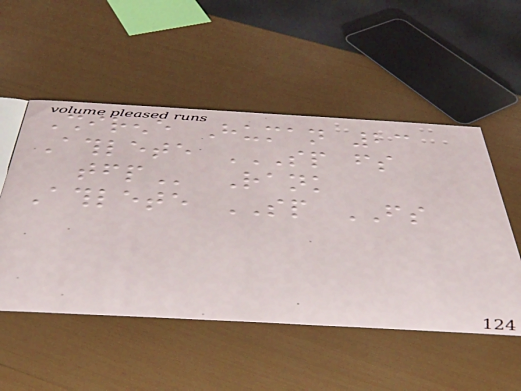Shirene Human 23
Athlete SP FS
TFP Rank
Athlete SP FS
